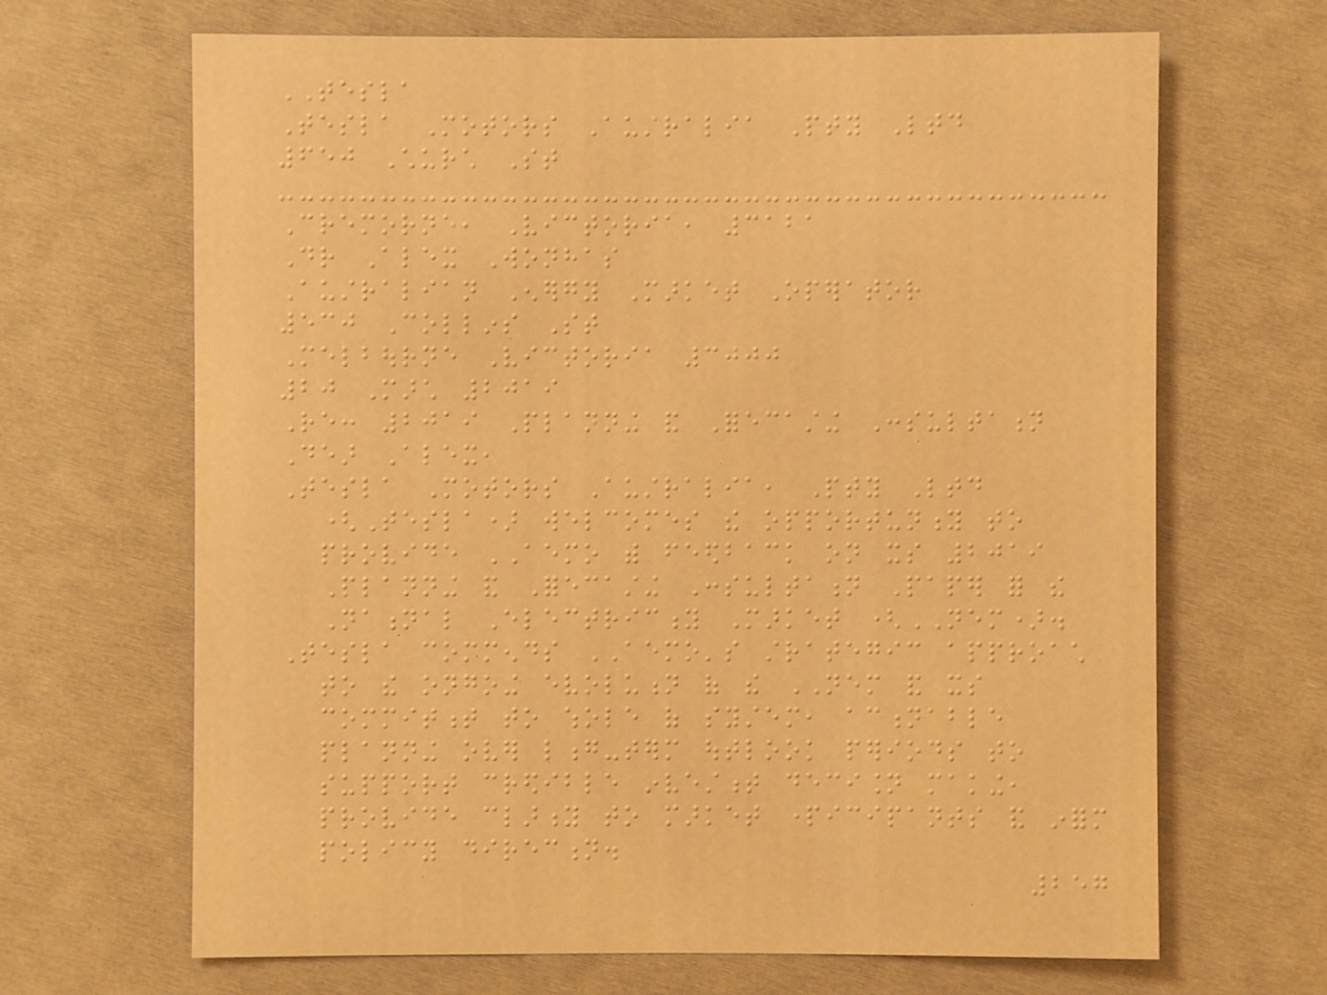TESLA
Tesla Motors Australia Pty Ltd
650 Church St
Cremorne, Victoria, 3121
Dr Alex Wonhas
Australian Energy Market Operator
530 Collins St
Melbourne Victoria 3000
20 March 2019
Re: 2019 Planning and Forecasting Consultation
Dear Alex,
Tesla Motors Australia, Pty Ltd
(Tesla) welcomes the opportunity to
provide AEMO with feedback on its 2019
Planning and Forecasting Consultation Paper for the
National Electricity Market (NEM).
Tesla commends AEMO's strategic approach
to the ongoing evolution of the NEM and its
commitment to whole of system, actionable
planning over long-term outlook periods to
support credible investment decision making,
provide clarity to market participants and inform
policy direction.
257
